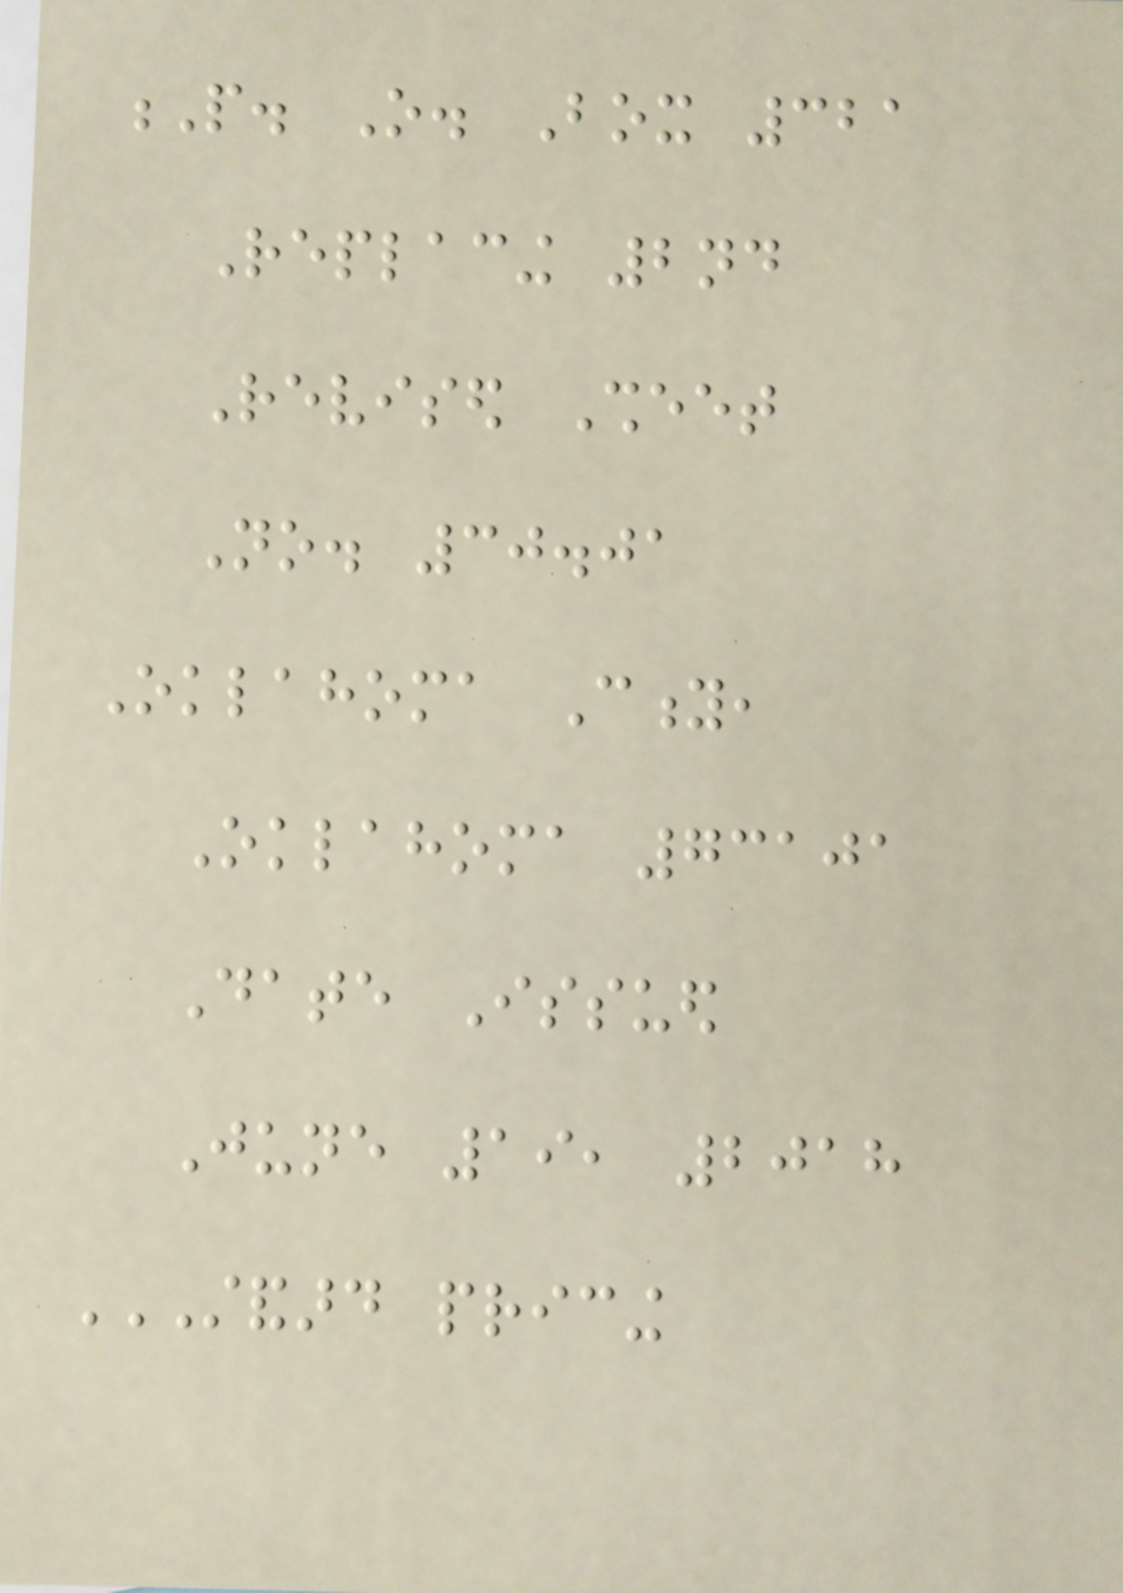P. O. Box 321
Replacing 2nd
Revised Sheet
No. 30.01
Oklahoma City,
Oklahoma 73101
Date Issued
June 19, 2018
STANDARD PRICING
